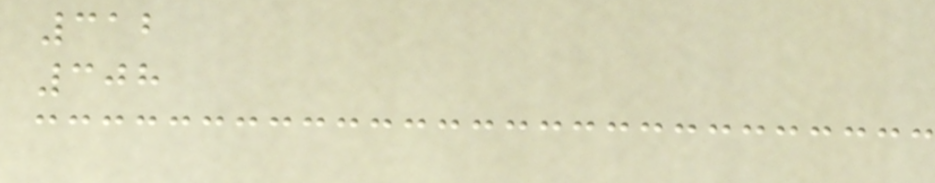312
308
